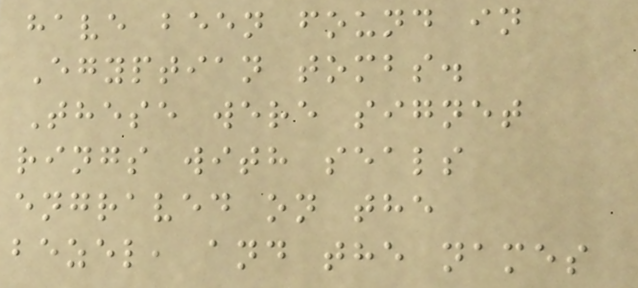have been found in
Egyptian tombs.
These were signet
rings with seals
engraved on the
bezel, and the names
